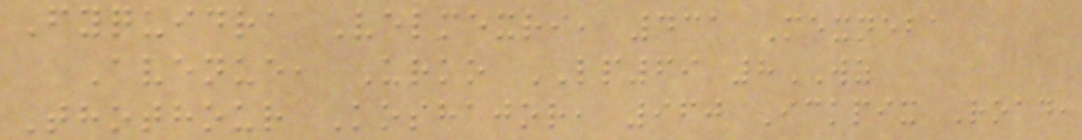Fyquidra Velmexri, 431 Mexneba
Avenue, Urko LP69 8WZ
Thothour Koshajor, 960 Ickpix Road,
